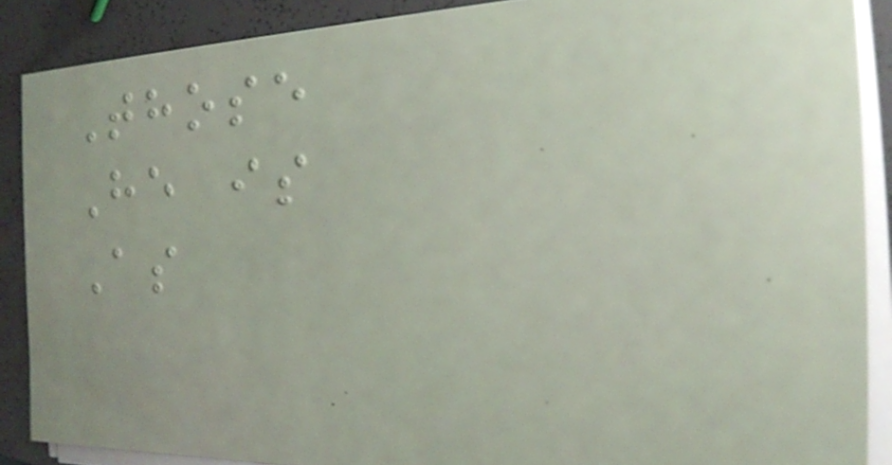Those
He is
As
